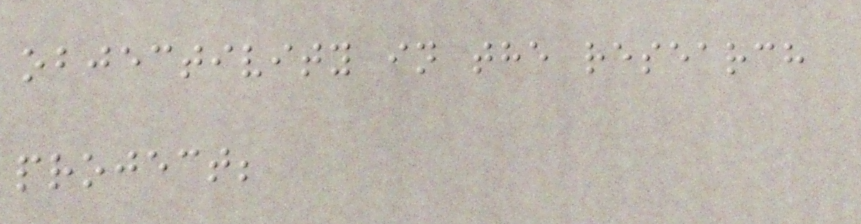objectivity in the research
project;
